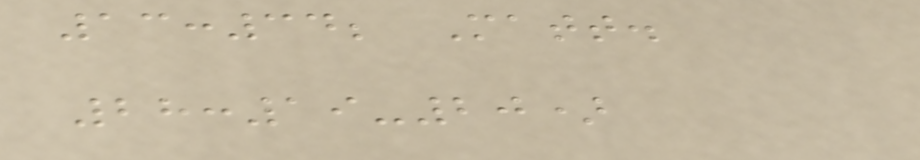13:34; Matt.
28:19-20)
